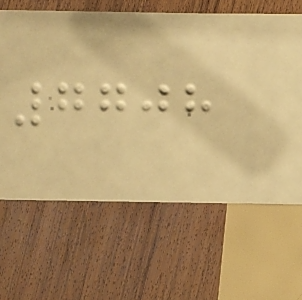7708
